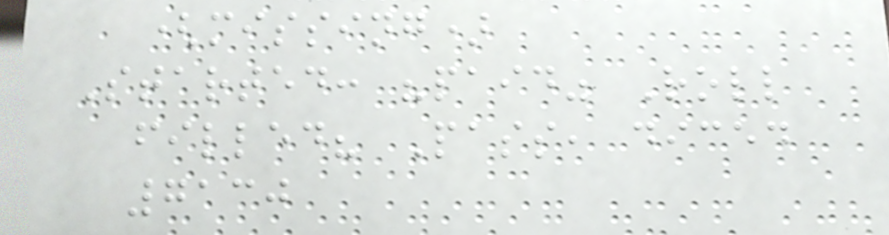(missing)
Started: "paid" Roll
filled? Pass, diced
7130
